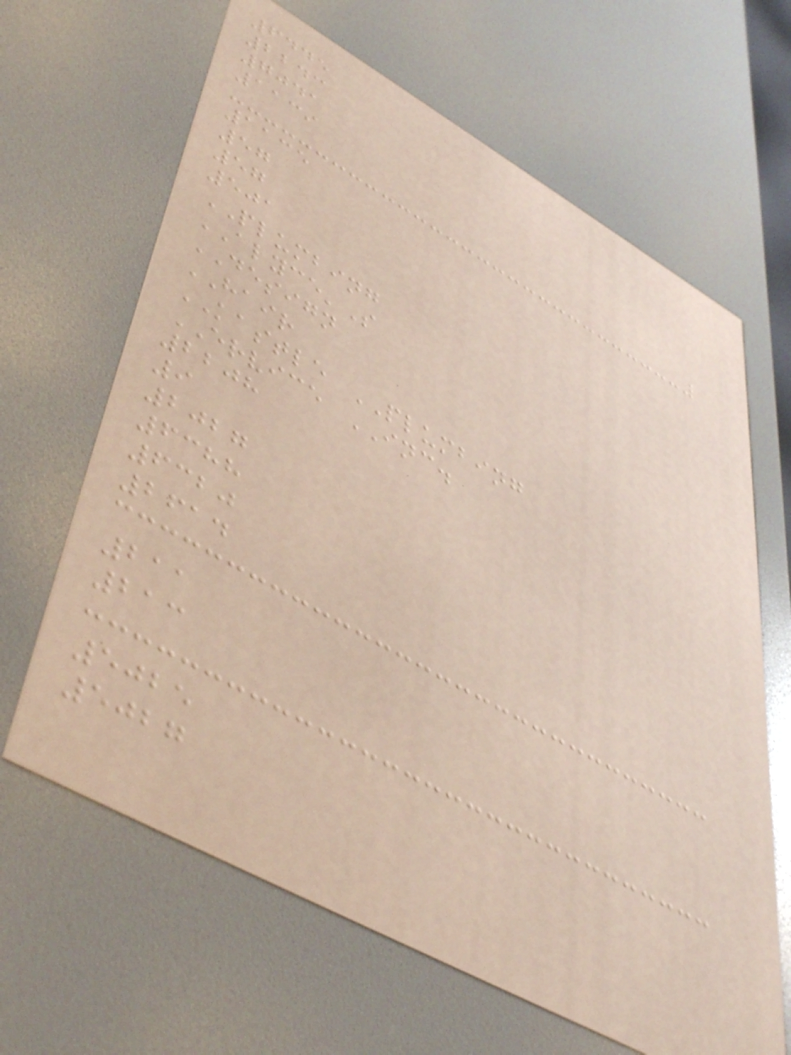6445
2243
7041
1139
1135
57
57
501
PLUMBING
ALYCE'S
DESIGN
HAIR
KASTLE PLUMBING
ERVICE INC.
2208
9
2027
6388
6320
2614
211
213
5025
5027
